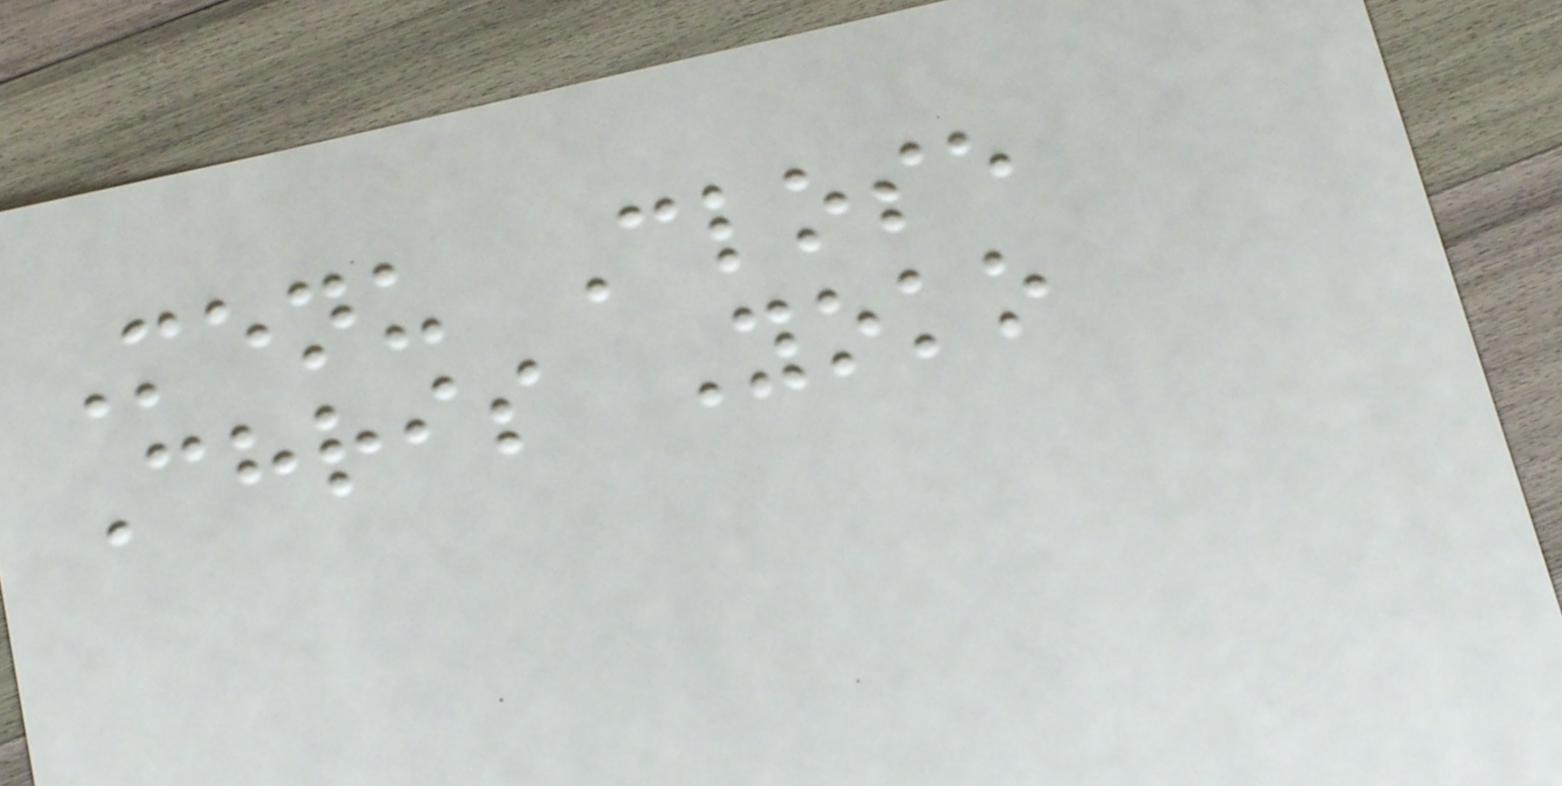Menu Close
Chris Yoko
